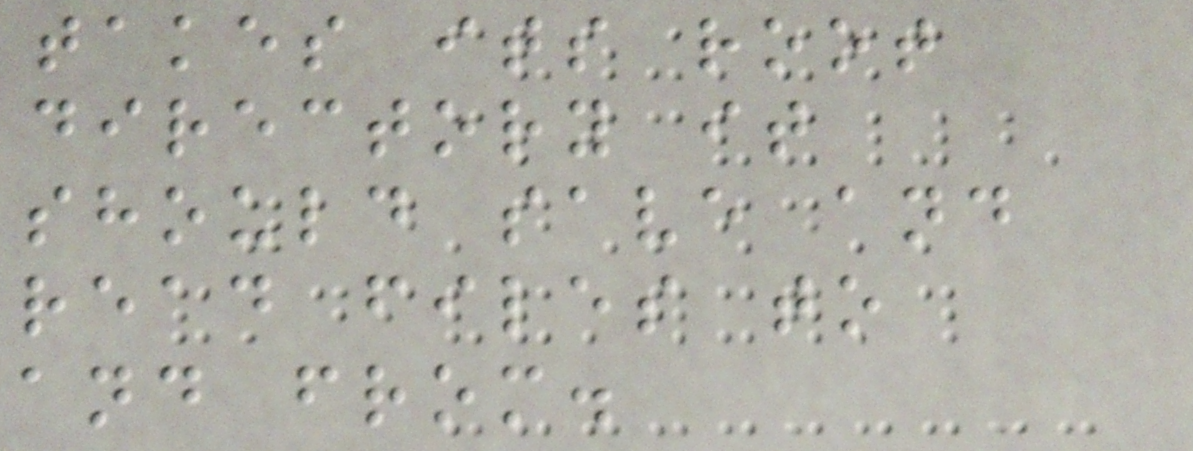takes its root
directory it
should save and
read files to
and from.
